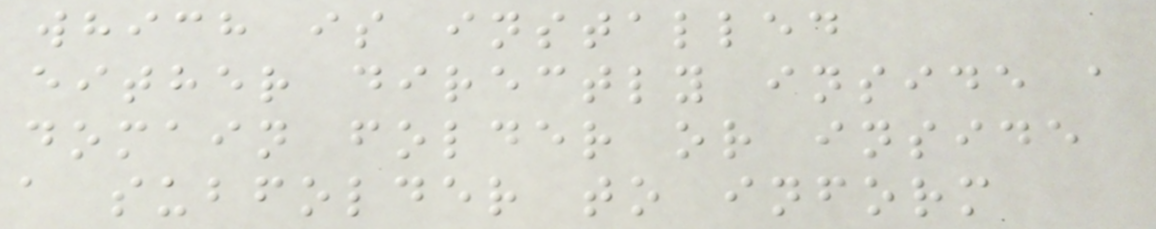which is installed
either directly inside a
domain folder or inside
a subfolder to inform
